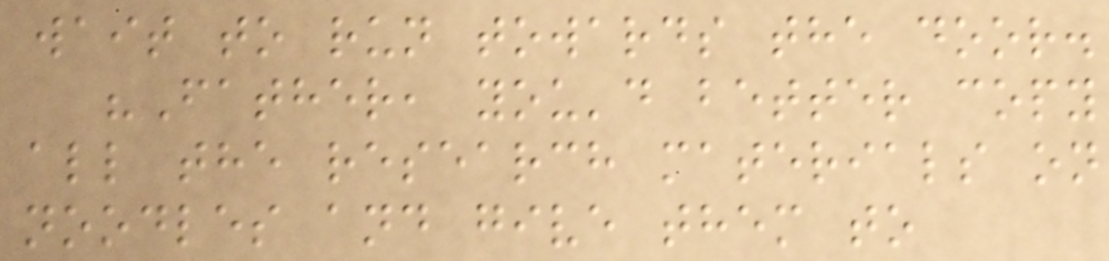wait to run towards the door.
"Father, you'd better copy
all the research materials on
noodles and give them to
